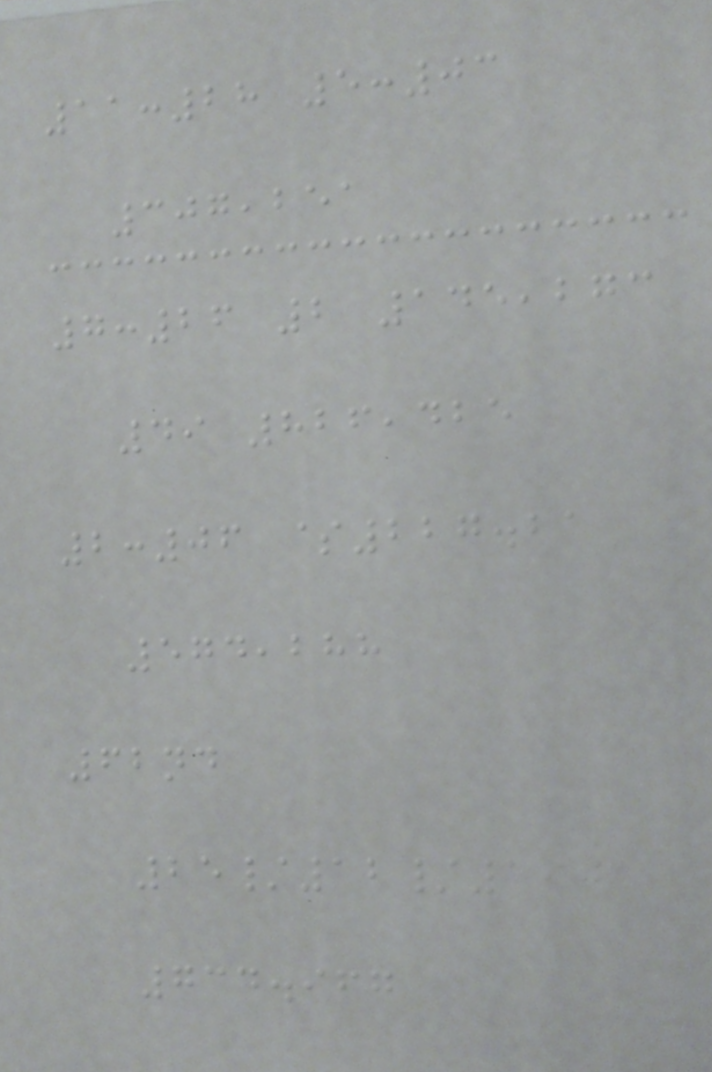11:28 5:03
307,251
7:26 2 145,273
49 826,425
2:06 $227.21
574,288
62nd
25/12/1902
734.967
